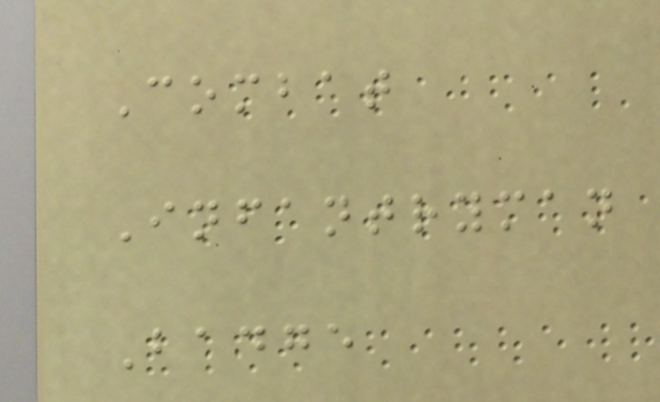Combat
Infantryman
Badge
